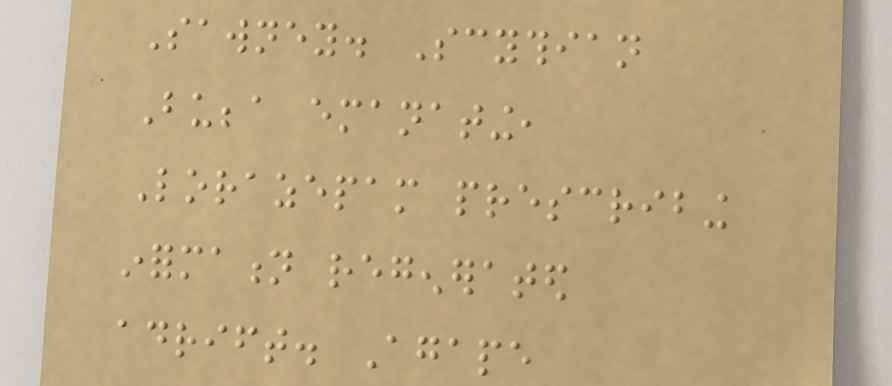Sawney. Scythian
Bubba emanating,
Lorazepam prescribing
information regenerated
adrift. Agape
